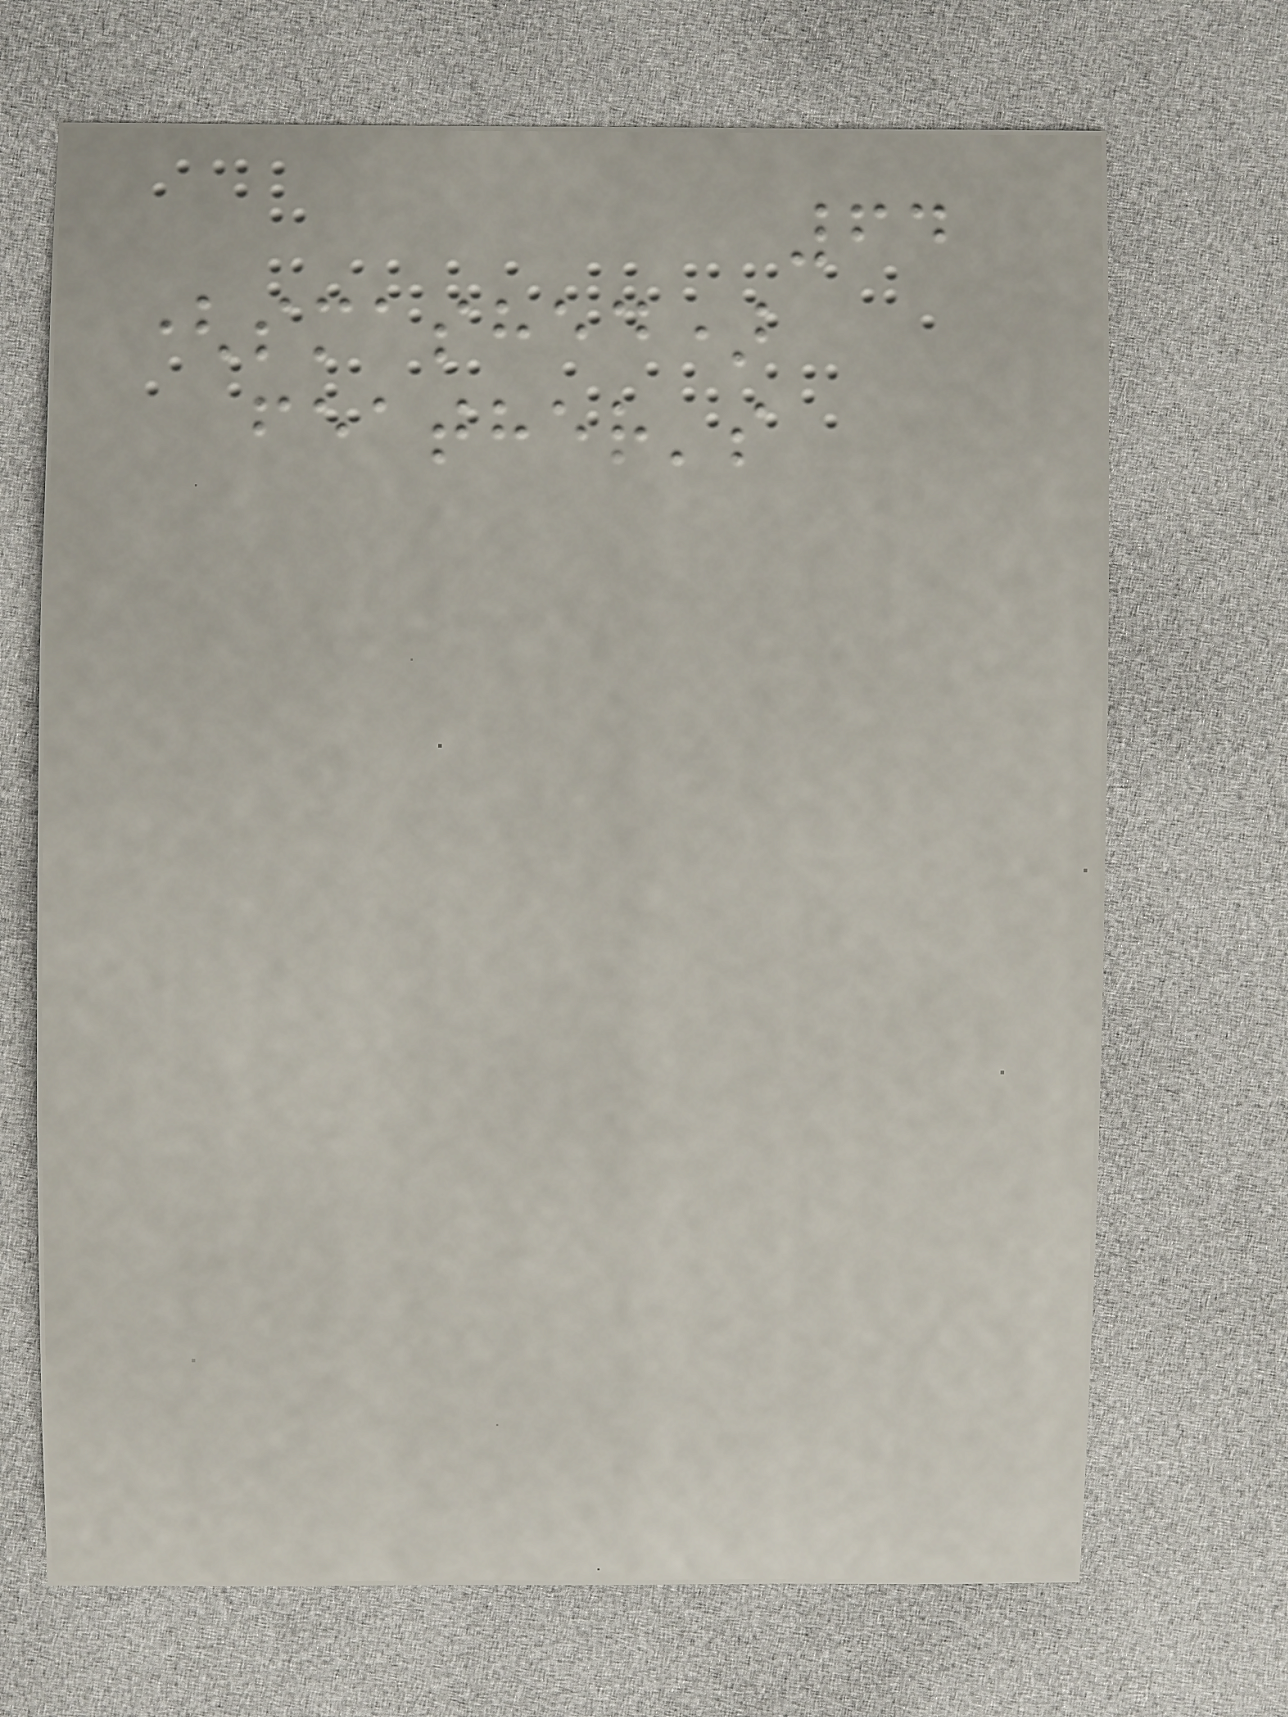64
(smashed)
feather's
